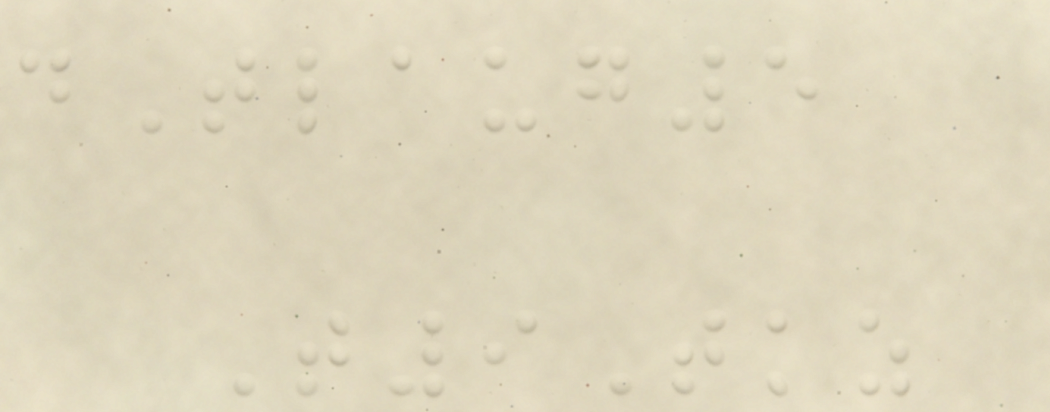dTlaug5
T9Tkz
